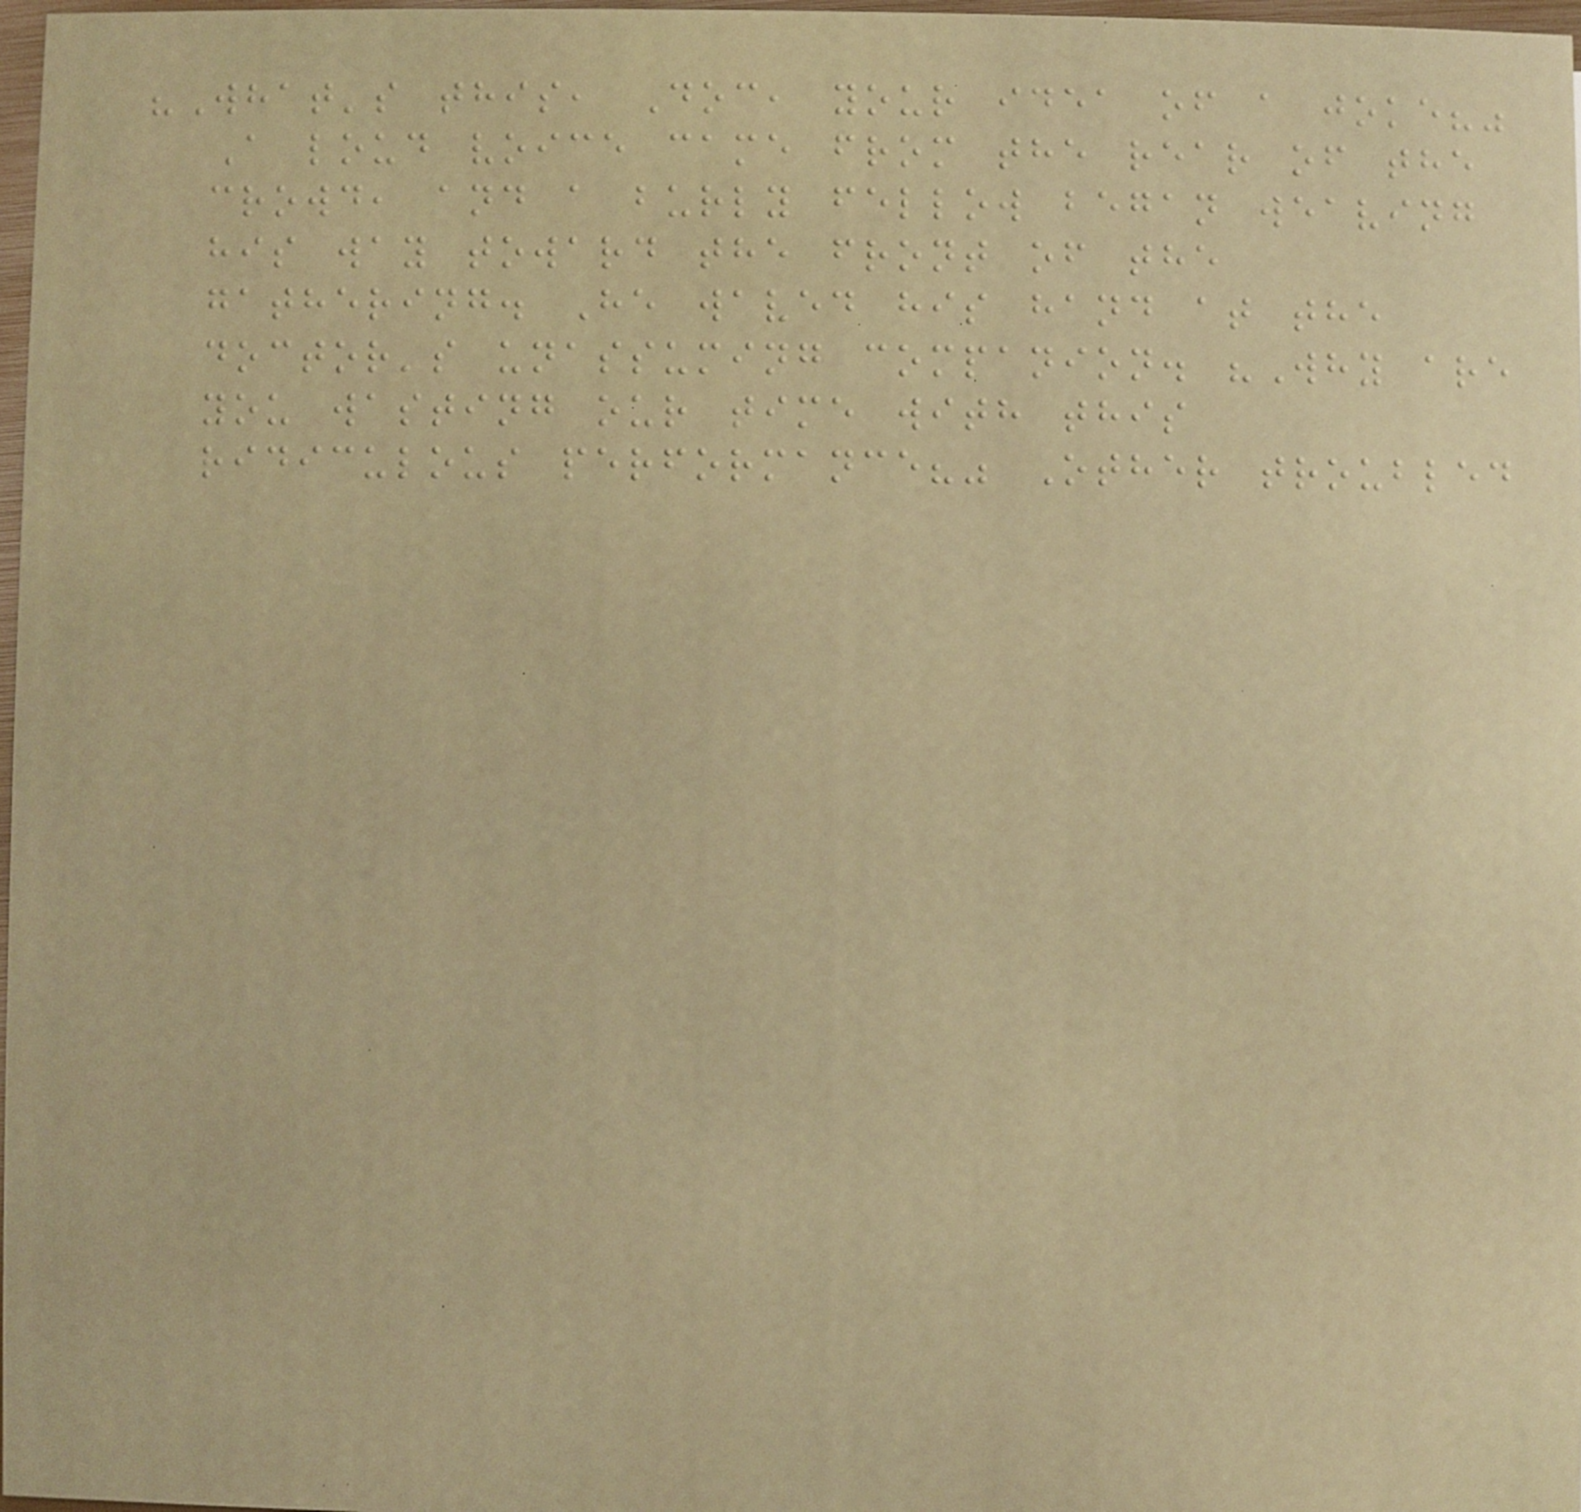"What's this, Doc, your idea of a joke?"
A loud voice came from the rear of the
crowd, and a burly fellow began weaving
his way toward the front of the
gathering. He waved his hand at the
doctor's unassuming companion. "Why are
you wasting our time with this
ridiculous performance?" Other troubled
